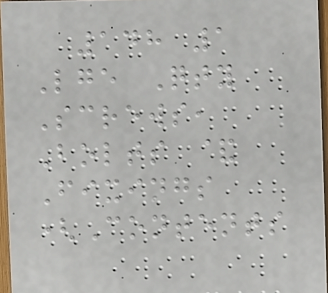148 1
Lge Qty
Screws,
Bolts &
Fixings
(Contents
